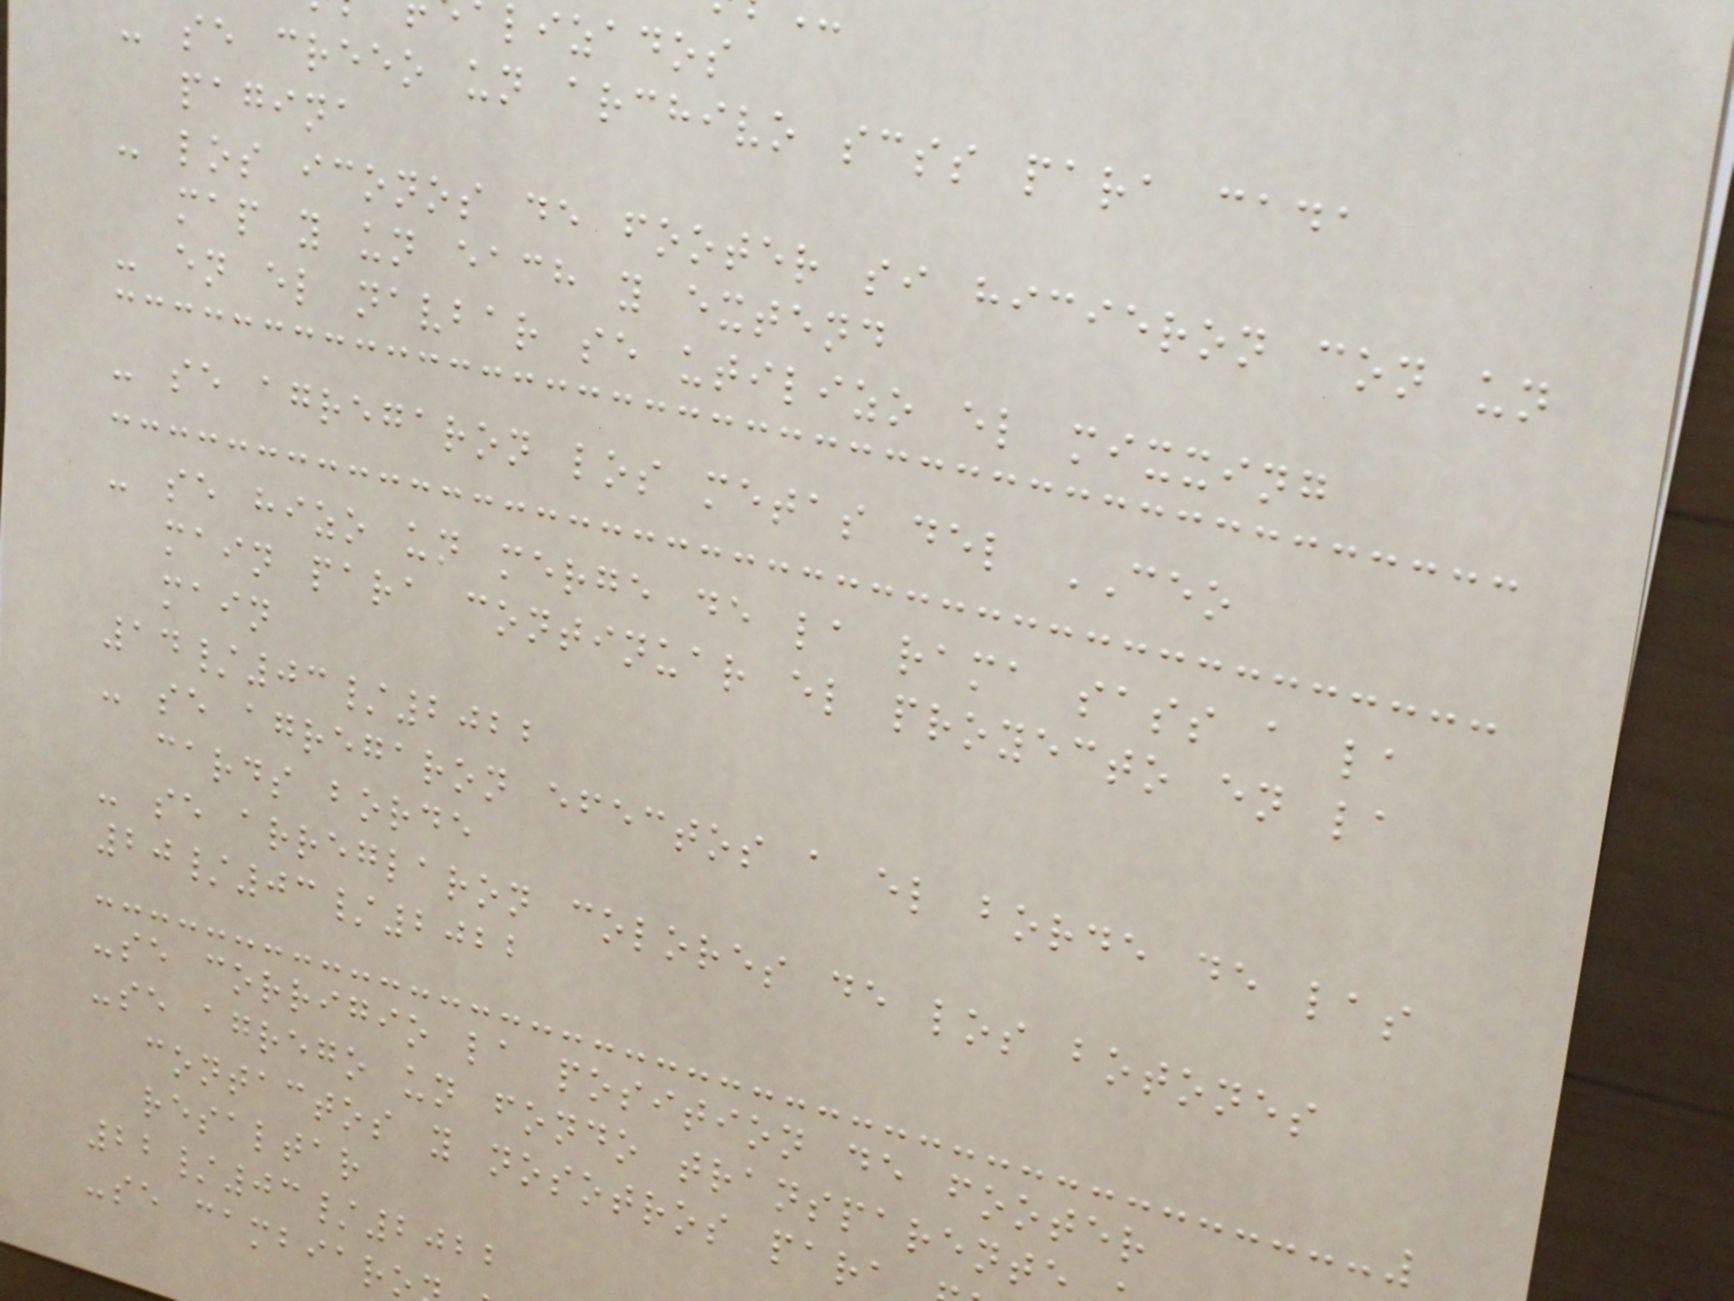lizados
- se creeo un archivo scss para cada
pagina
- los iconos de footer si hicieron con un
map y un each y extend
- en el navbar se utilizo el mixxing
- se agregaron los metas del CEO
- se hizo un merge de la rama sass a la
main para continuar el proyecto en la
main
14/03/2022
- se agregaron efectos a el borde de las
cards borde
- se arreglaron colores de los botones
20/03/2022
-se corrigio la position de footer
-se agrego un fondo transparente
contactos y nosotros para
resaltar
22/03/2022
-se cambiaro
